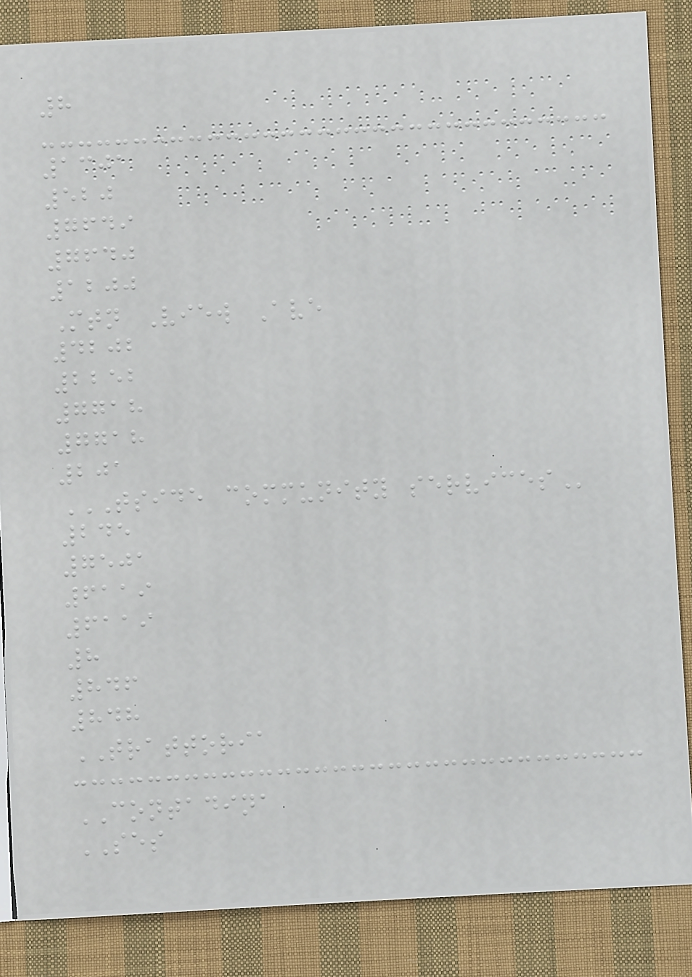8
1301
520
7649
7640
1200
Mtn View Ave
4202
2252
7718
7718
201
TSIDE COMMUNITY SERVICES
245
7501
6119
6119
8
846
848
TRATTORIA
CONTADINA
SES
